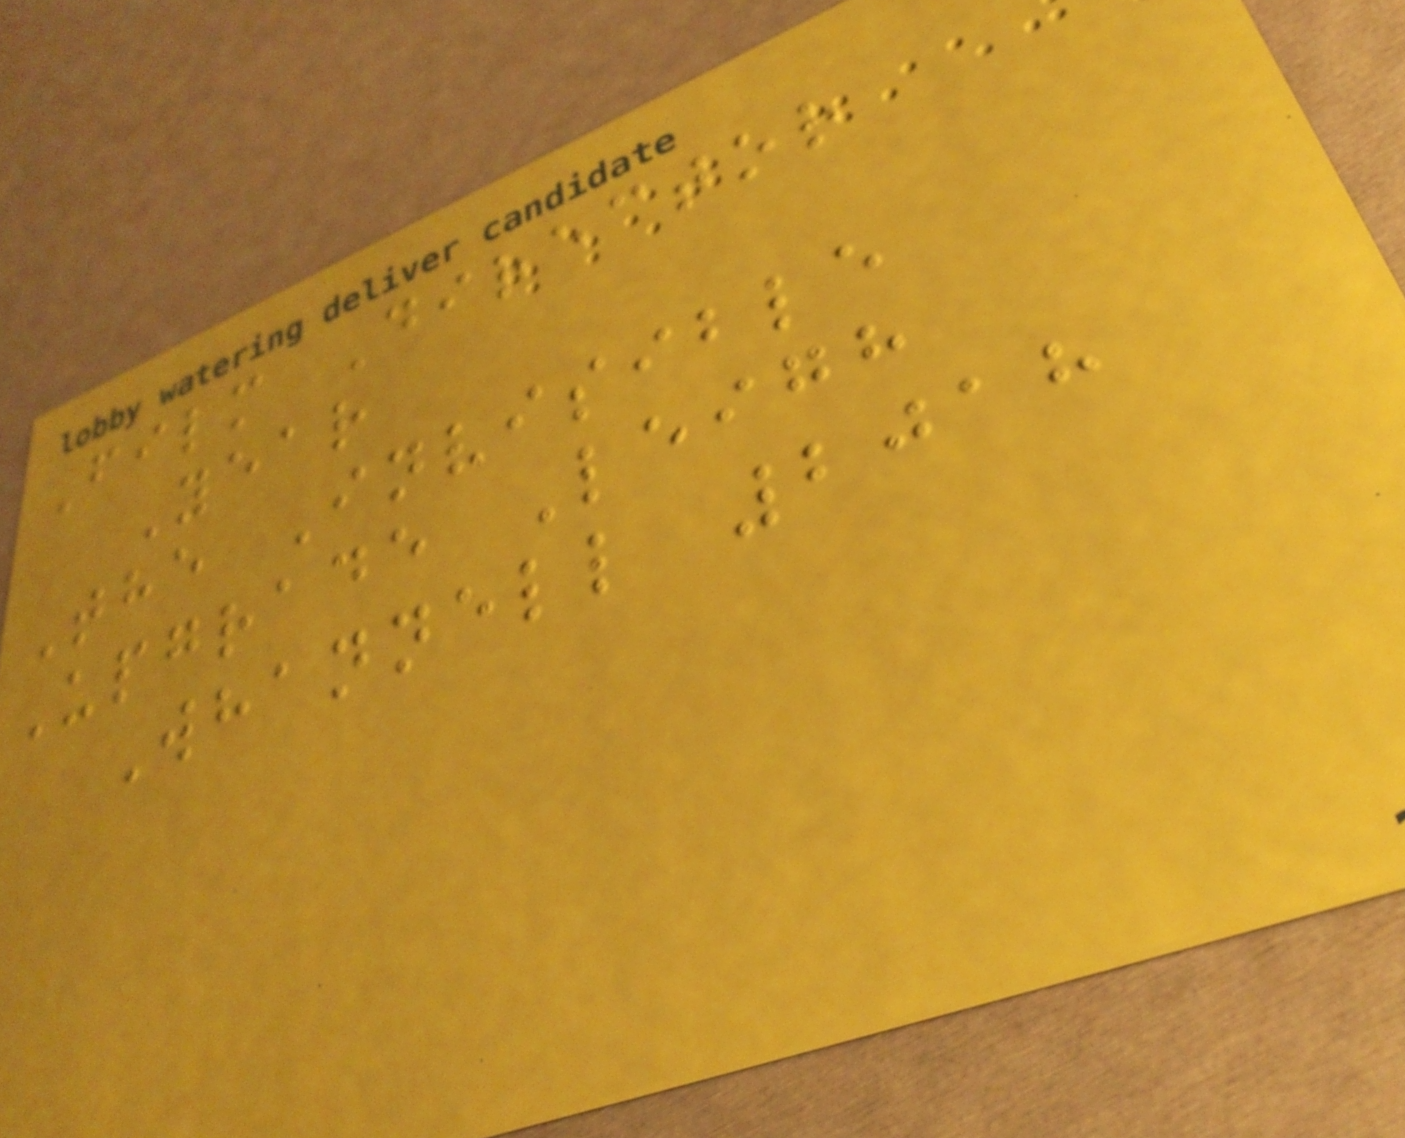Film Director
Year
The Invisible
Upgrade Leigh
Whannell 2018
